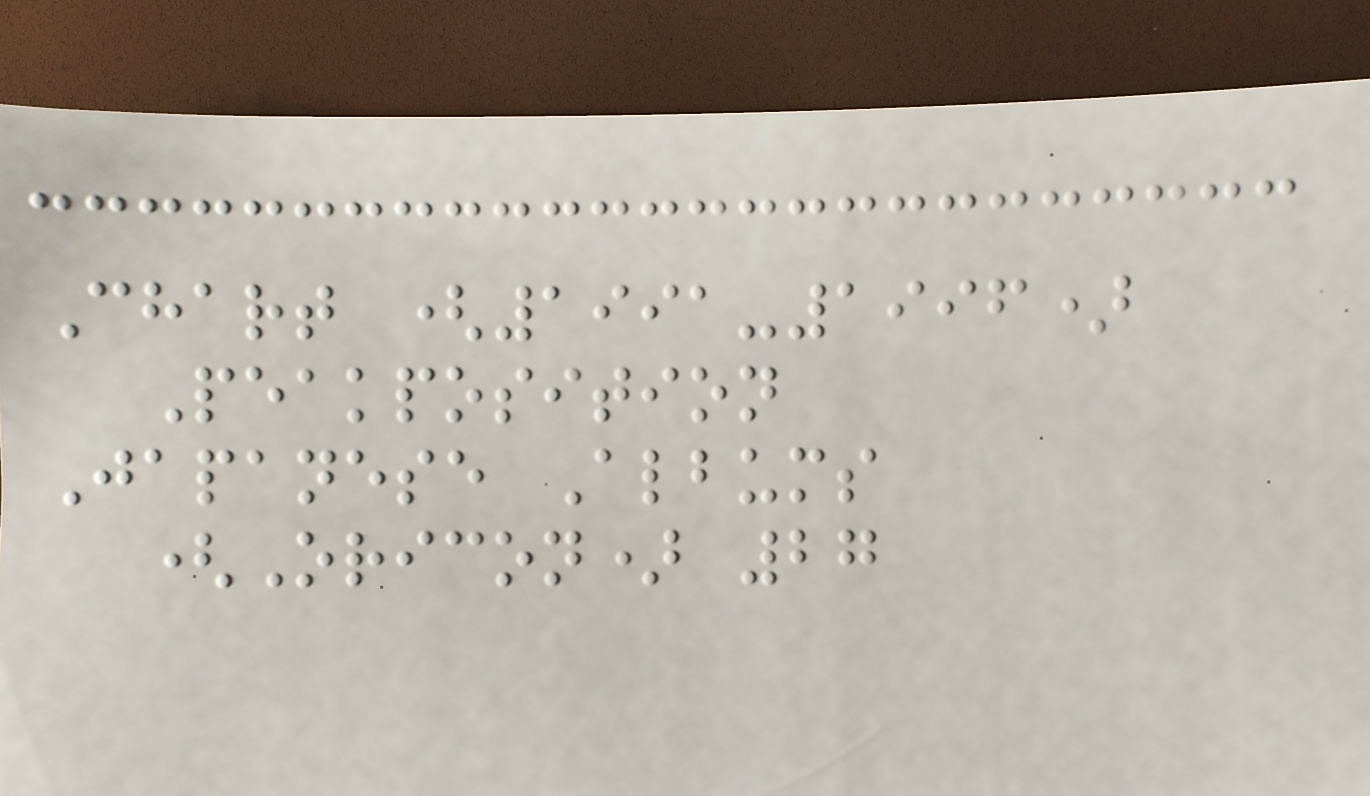Chart (1991-1996)
Peakposition
Japanese Albums
(Oricon) 27
